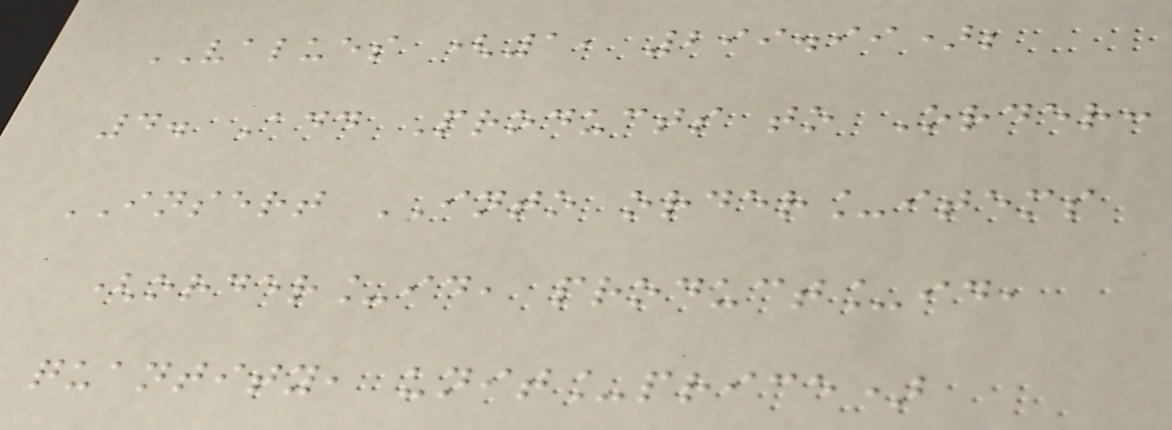VALUES (1, 299.99);
4. Add Products to Order:
INSERT INTO order_items
(order_id, product_id,
quantity, unit_price)
